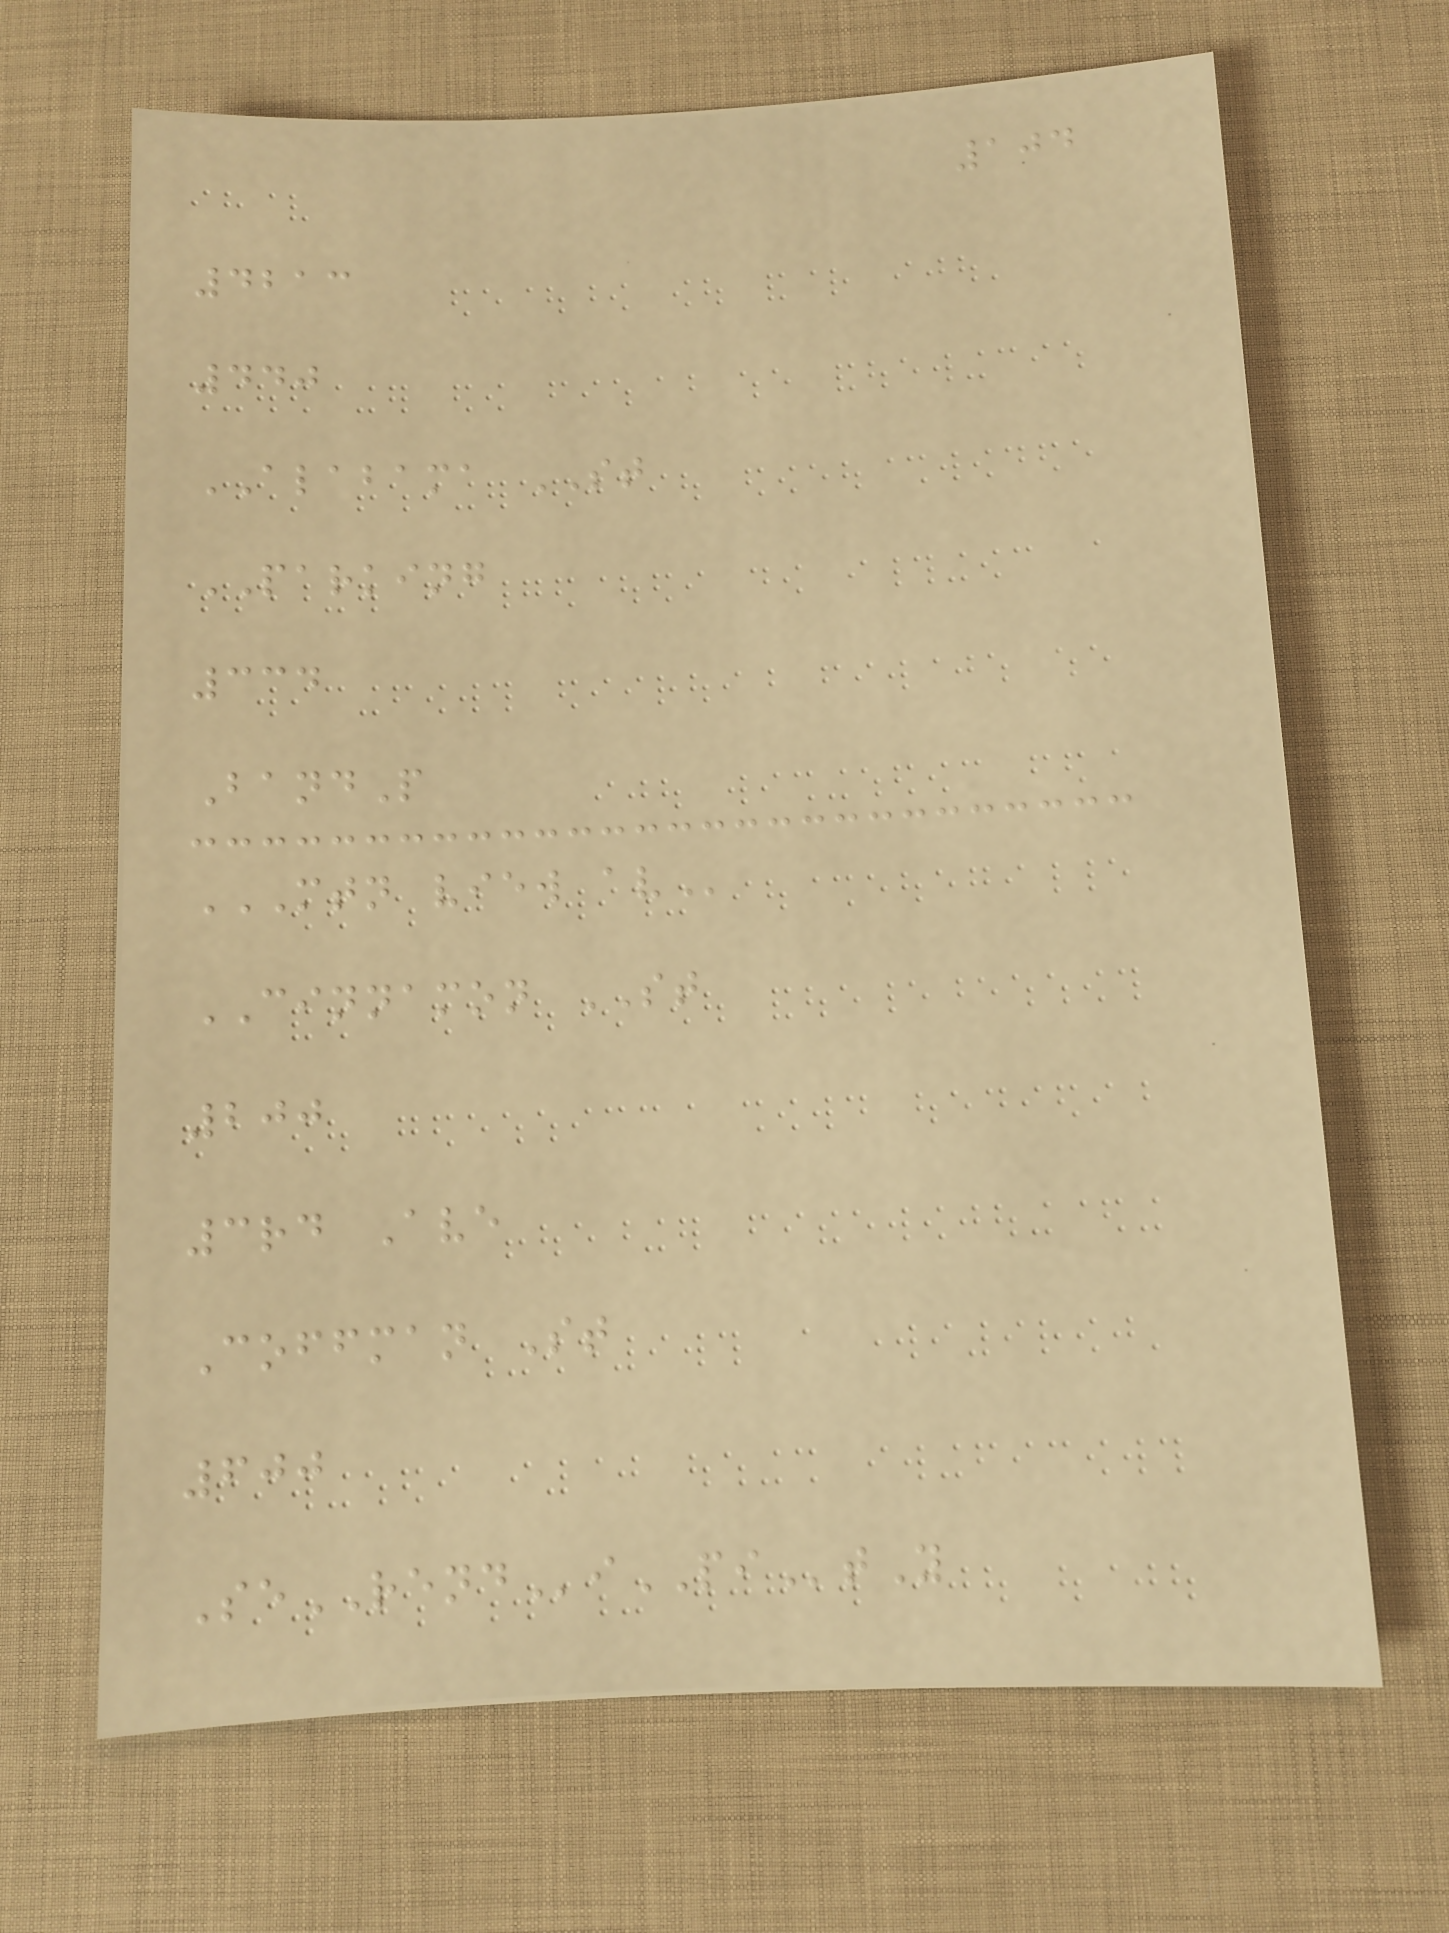104
4213
440
ALABAMA ST
PARKING
334
BandP
MTN VIEW AV
CINNAMON ST
200
3rd Ave
Coffman St
600
SeRENDiPItY
